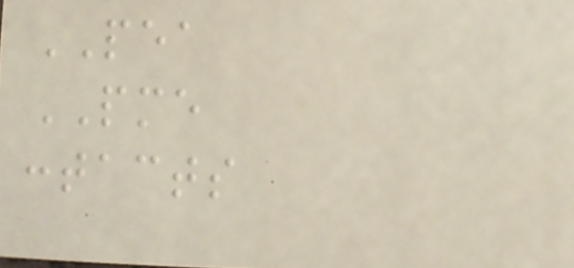PEA
PME
contacts
